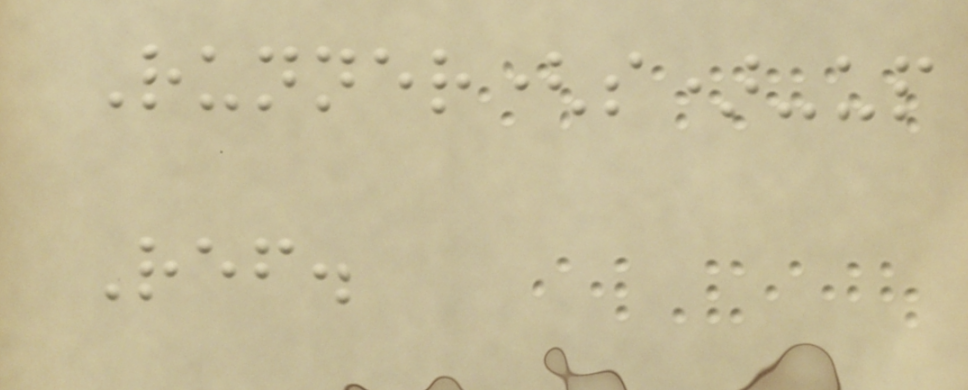Runner(s)-up
Ref.
